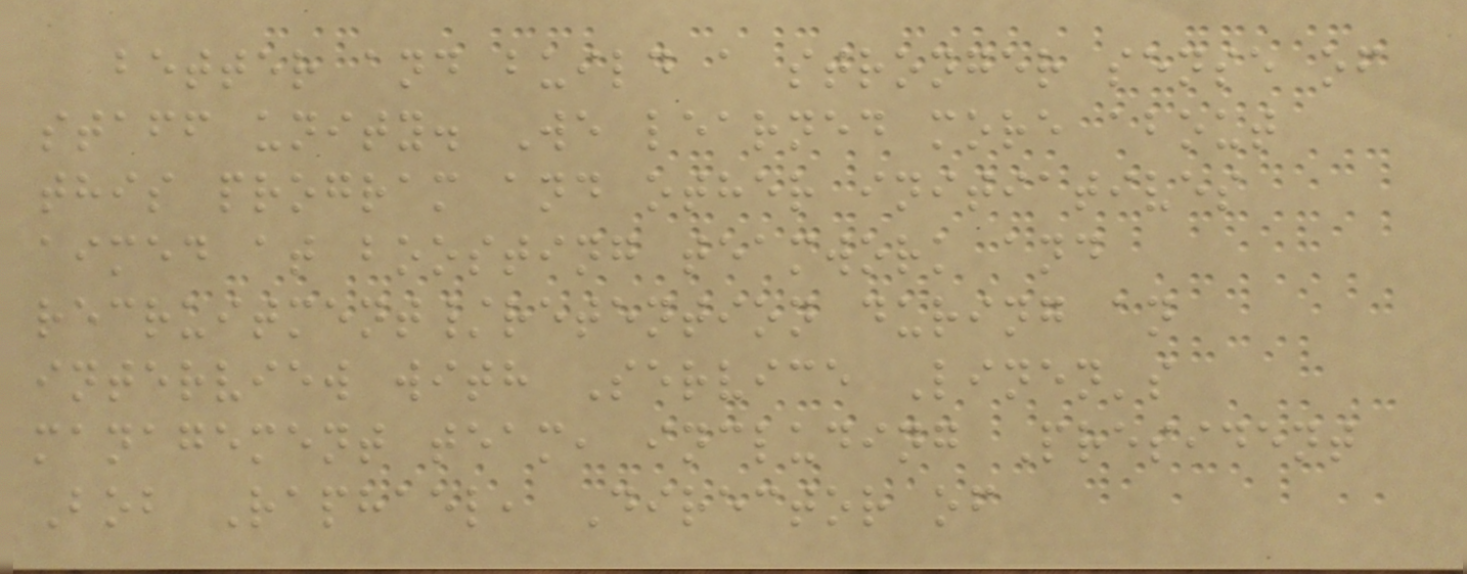better and build a stronger sense of
staff unity. We learned more about
this program and other initiatives
aimed at boosting teamwork and
recruitment/retention during an
interview with Service Linen's
management team, including President
Bob Raphael, Director of
